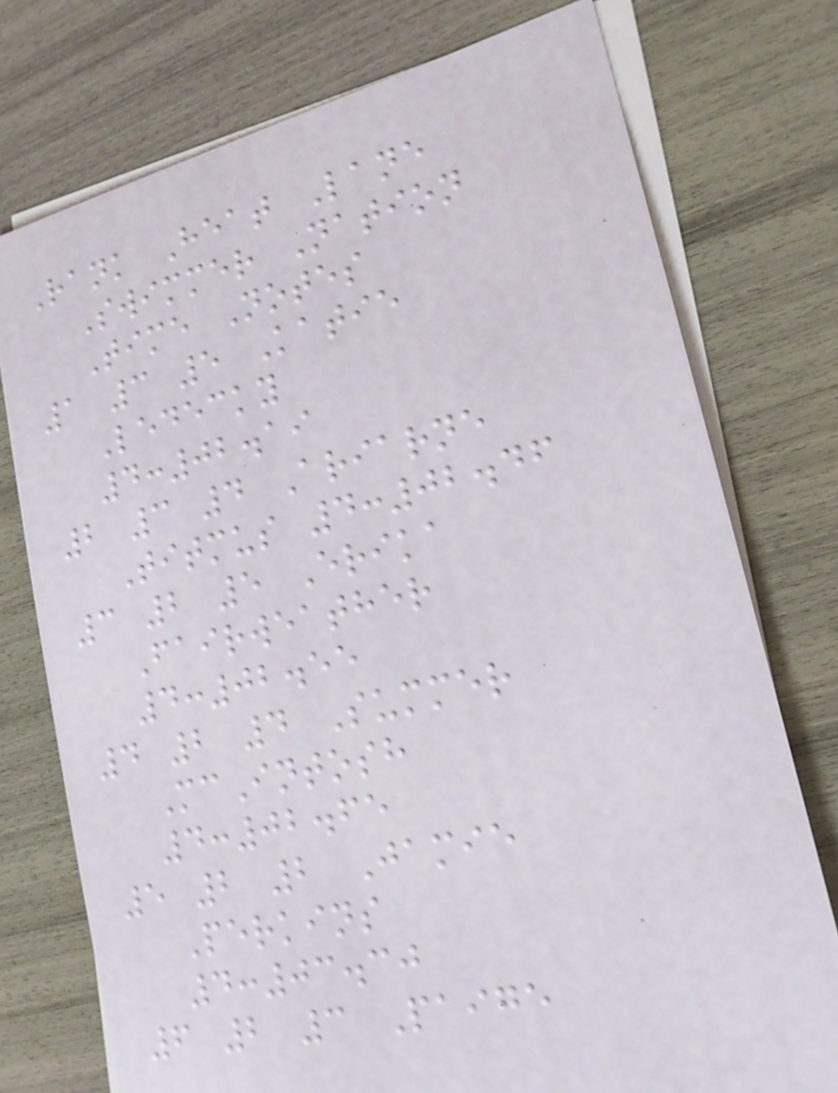Rank Heat Lane
Swimmer Nation
Time Notes
1 3 5 Katie
Ledecky
4:02.19
2 3 4 Ariarne
Titmus 4:02.46
3 2 5 Erika
Fairweather
4:02.55
4 2 4 Summer
McIntosh
4:02.65
5 2 2 Jamie
Perkins
4:03.30
6 2 3 Paige
